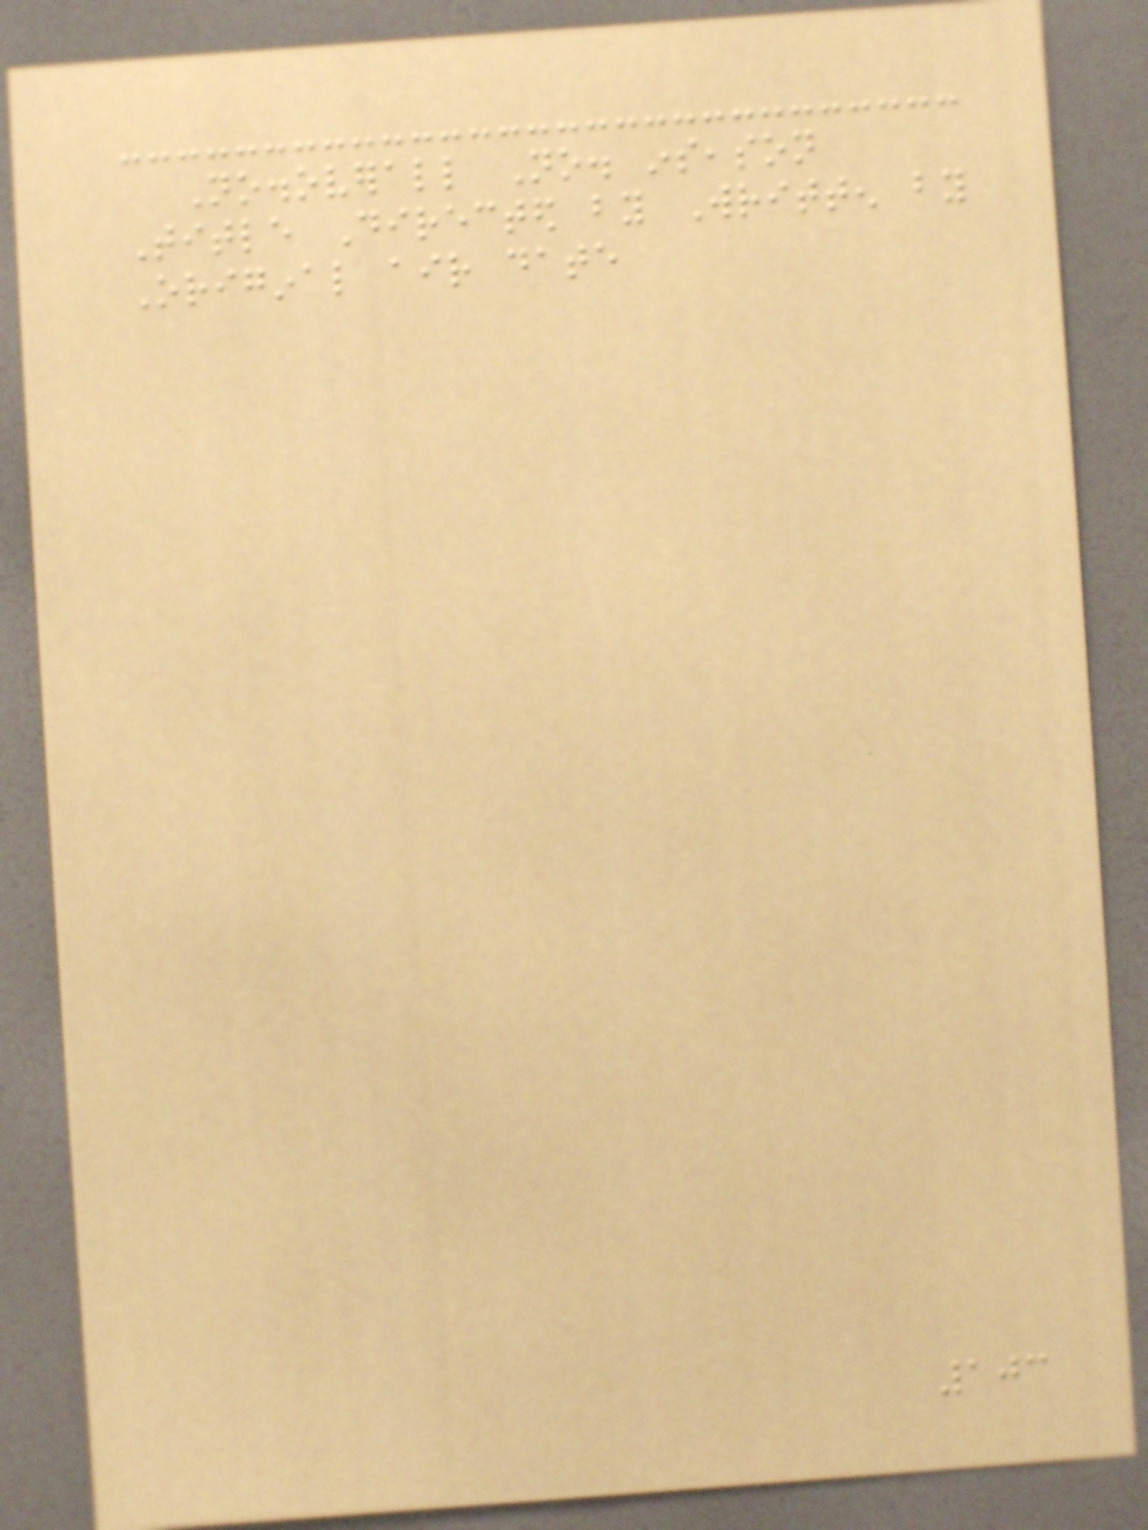No.overall No. inseason
Title Directed by Written by
Original air date
103
